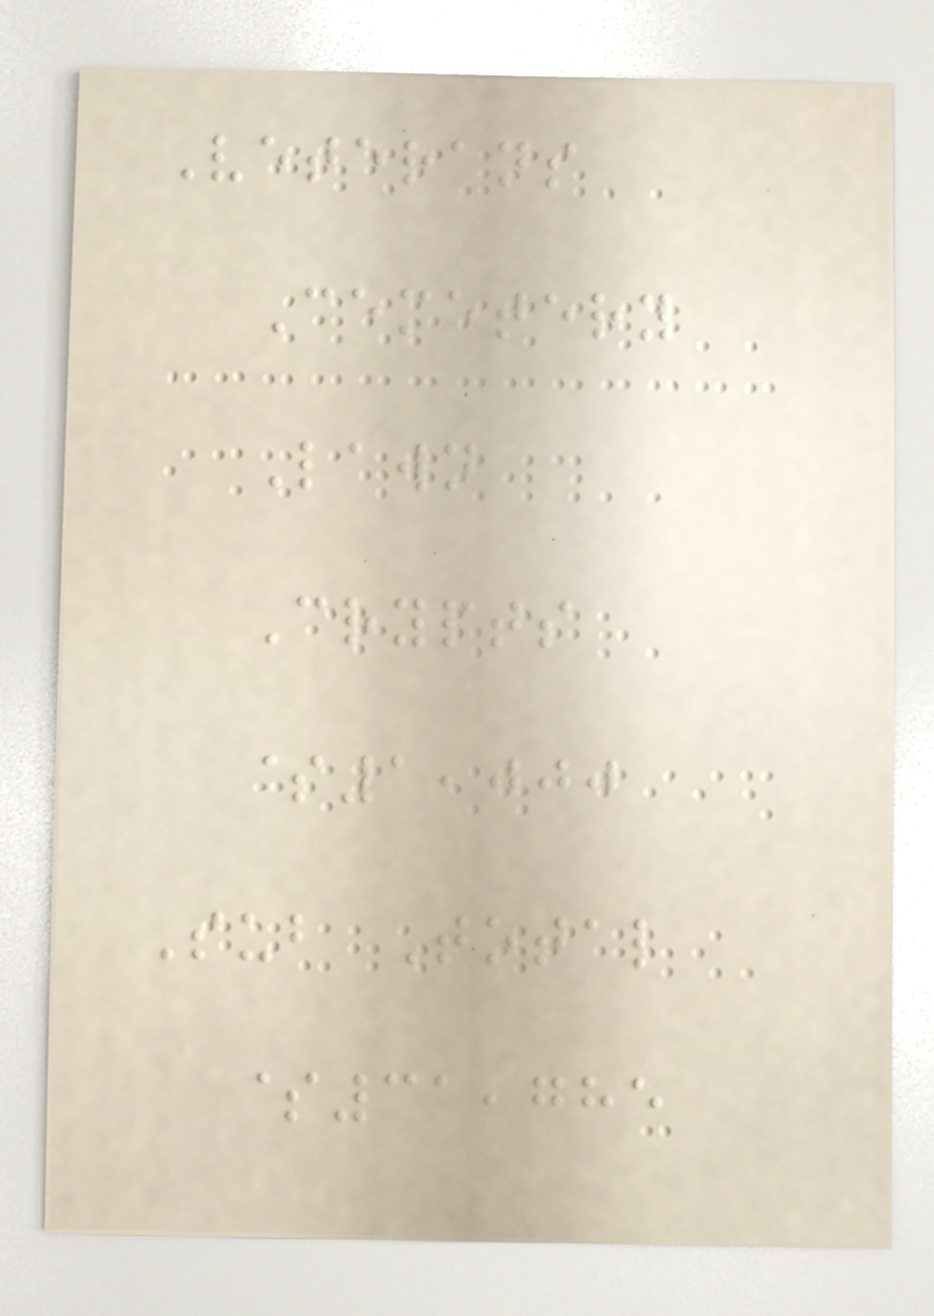Veterans
Cemetery
Lawn
Crypts
$1,000
Sub Total
$31,785
